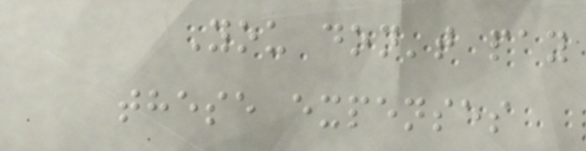You don't pay
these expenses
